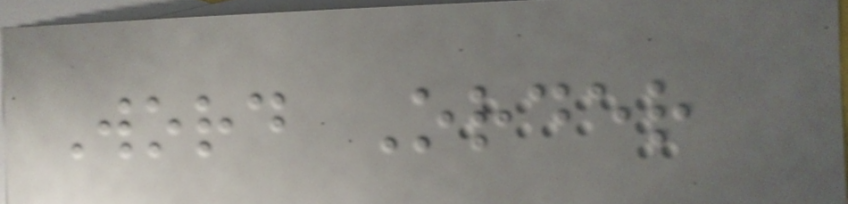Word Order
